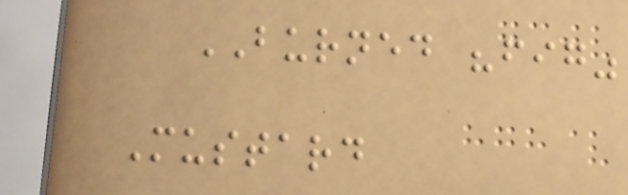BURNED "fig"
Mustard
